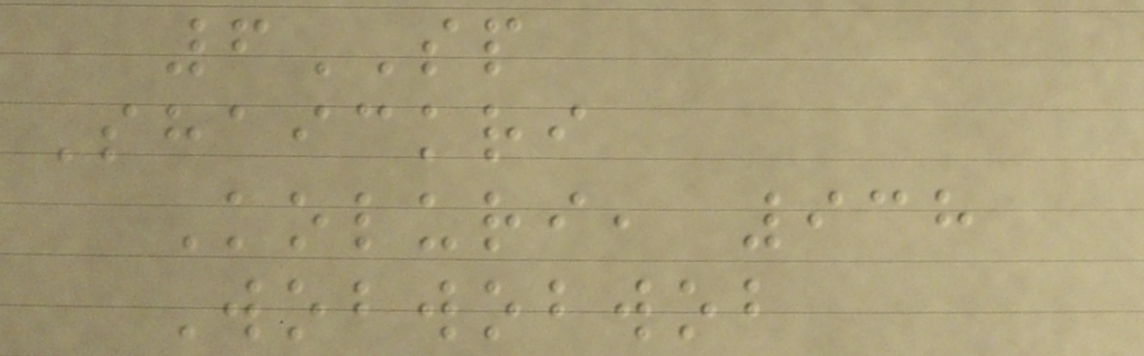6SP
Shaickri
Koluri, 938
Wobwobwob
